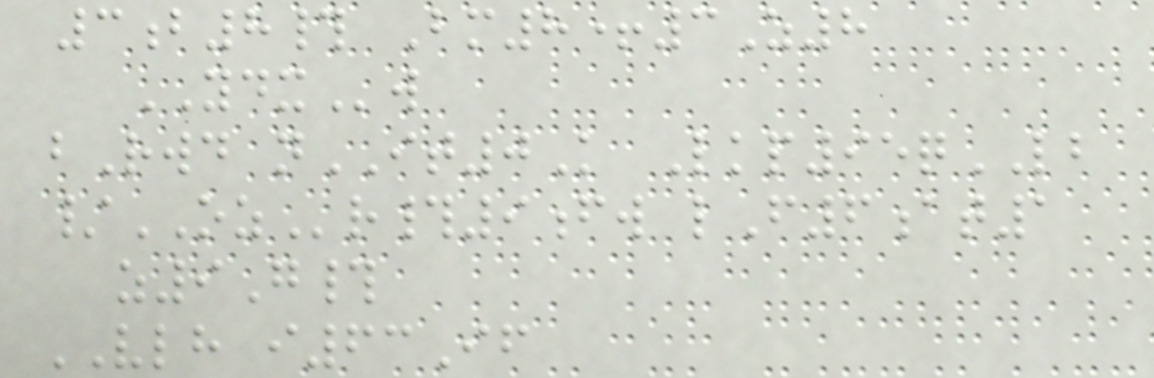3b8# Bm8+3Z8
YDXw
bRwd nIT0K Lkp95qLB
/OZr#9fw lF6at1
z9G#
VLH i63If
